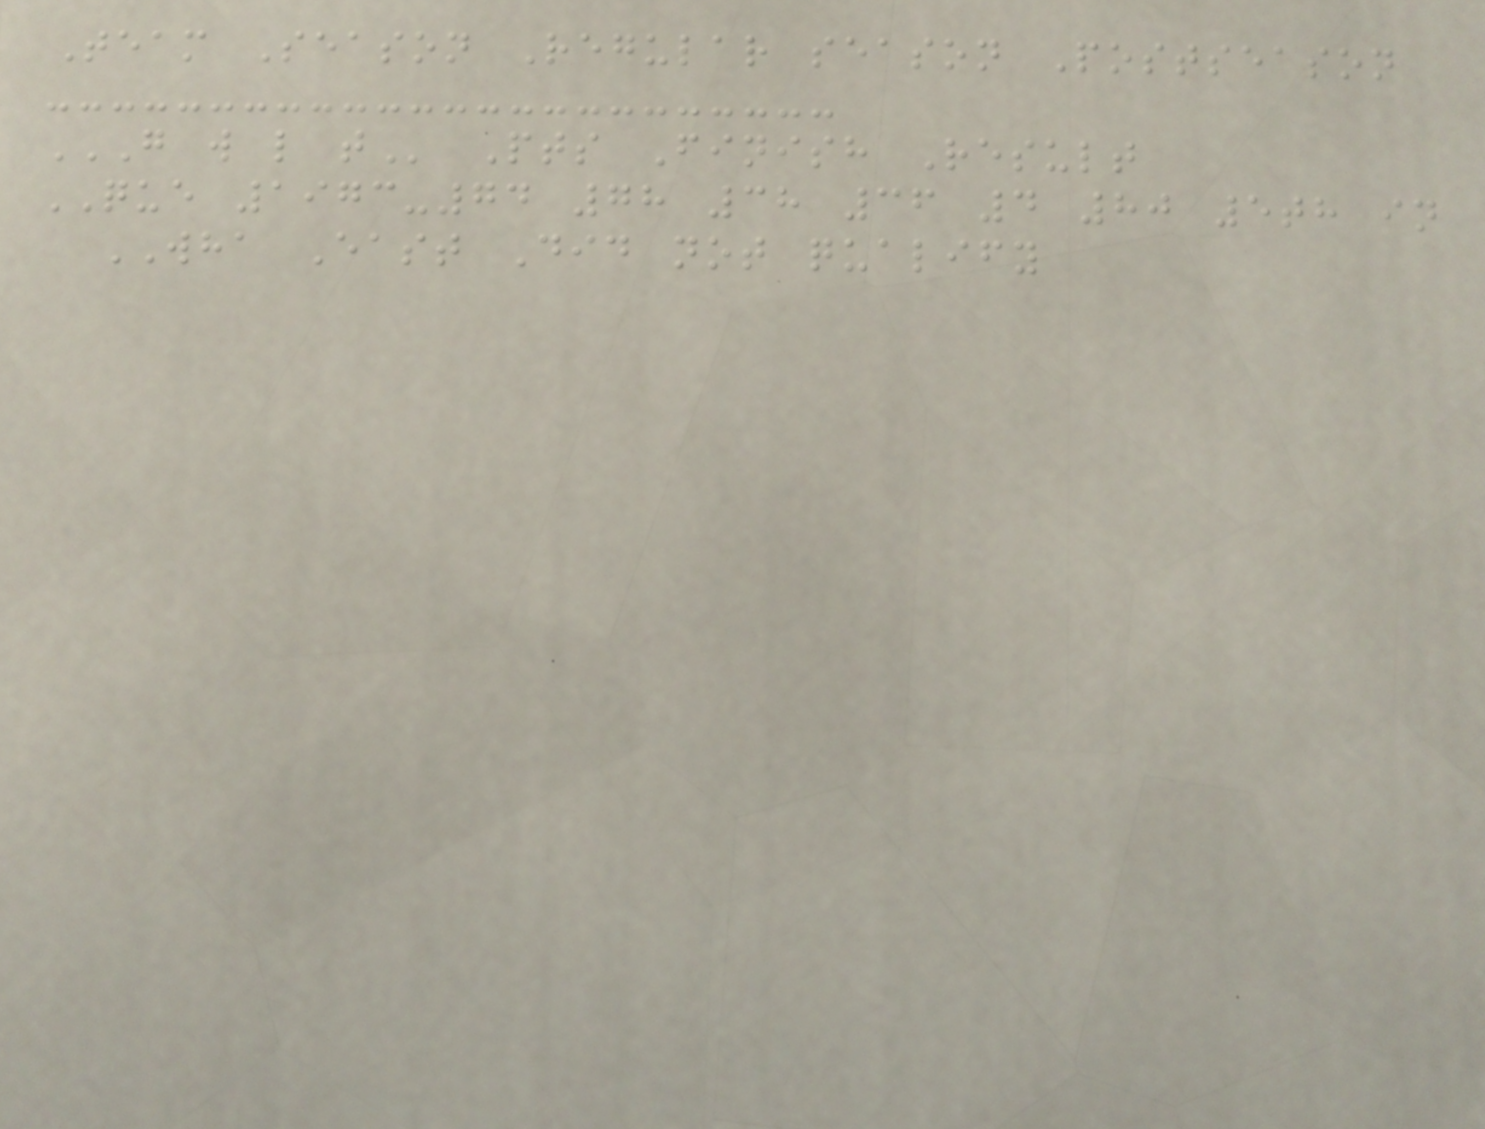Team Season Regular season Postseason
G W L T Pts Finish Result
QUE 1973-74 78 38 36 4 80 5th in
WHA East Did not qualify
